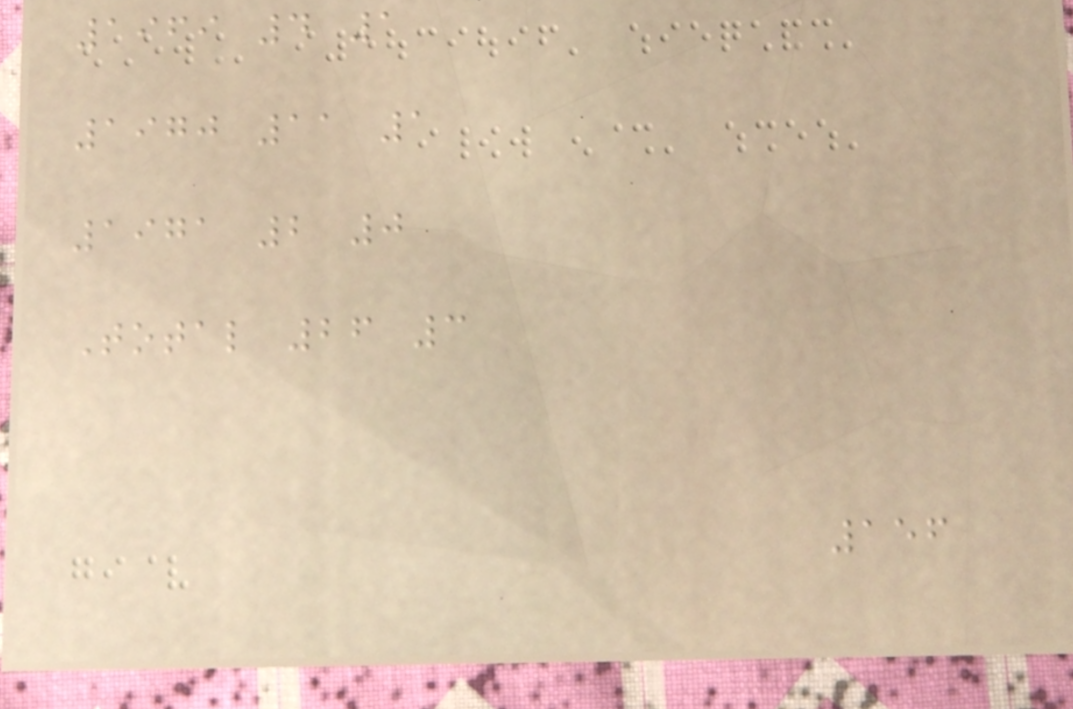1969 4 1
1970 11 1
1971 2 0
Total 26 3
156
